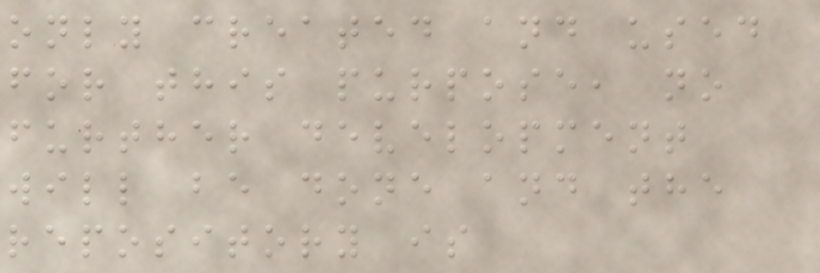only created and used
for this purpose, no
further development
will be done and the
repository is
